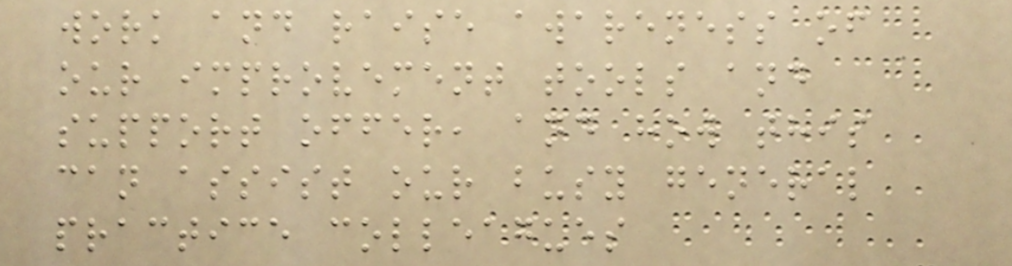work and raise awareness of
our improvement tools and
support offer, and how this
can assist our busy general
practice colleagues
